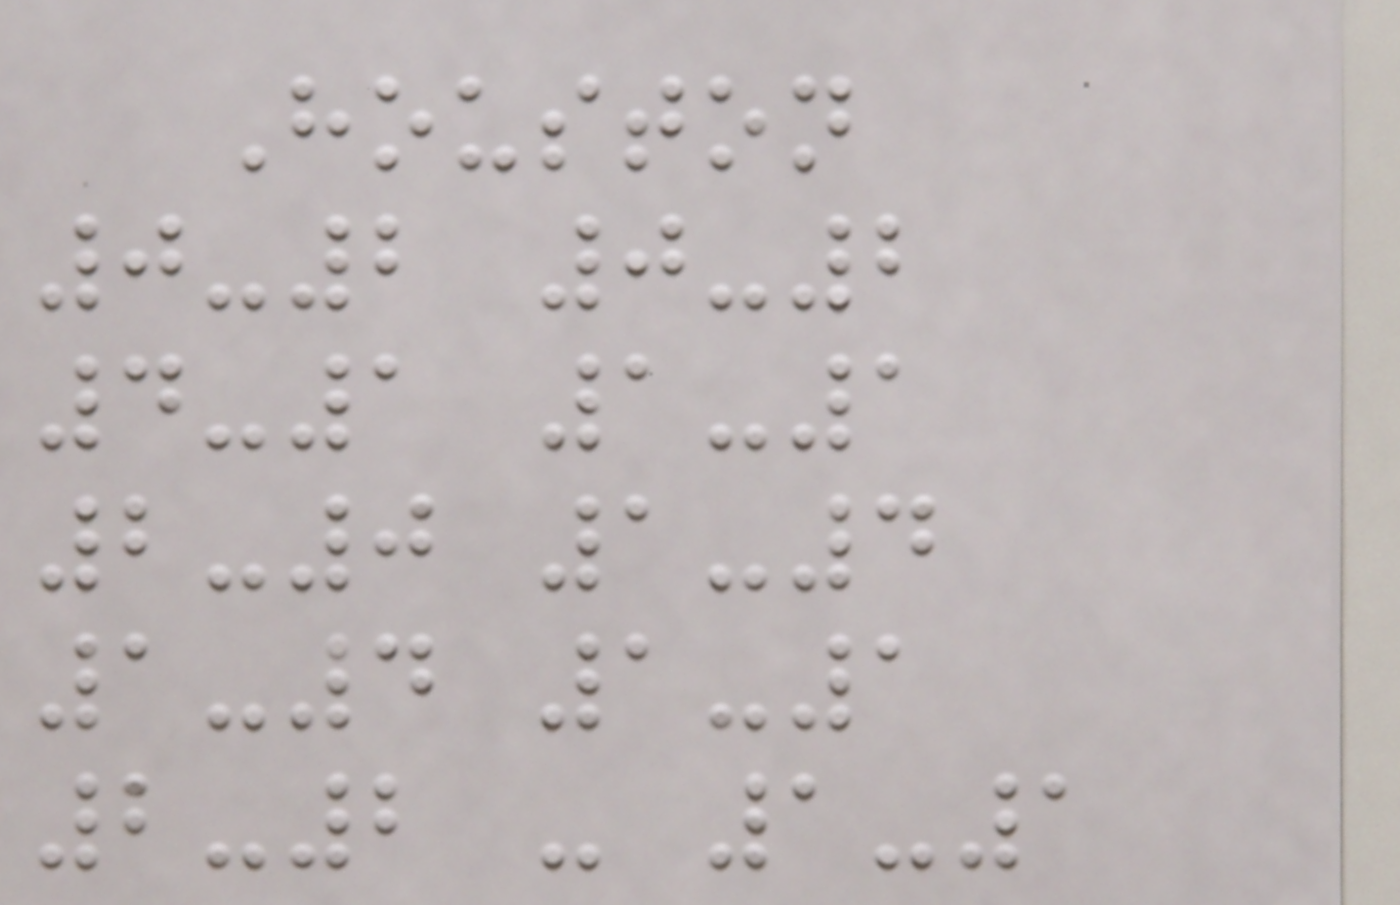Houston
0-2 0-2
4-1 1-1
2-0 1-4
1-4 1-1
2-2 - 1-1
